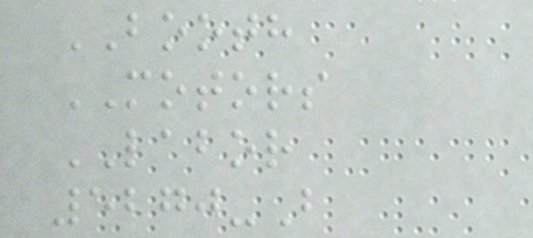BOOTH
MOTORS
LABOR
5270-B
